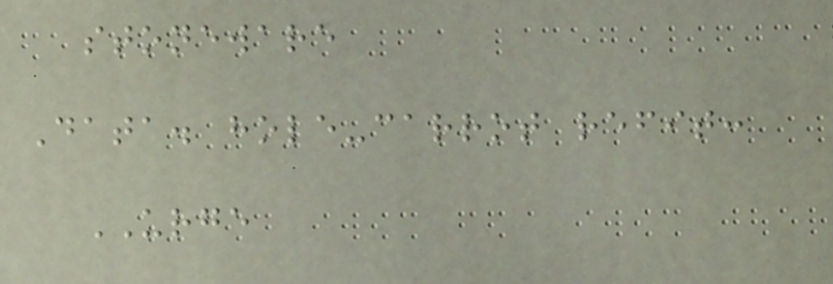stoneware
Data. hole-carrot refit:
URGE
